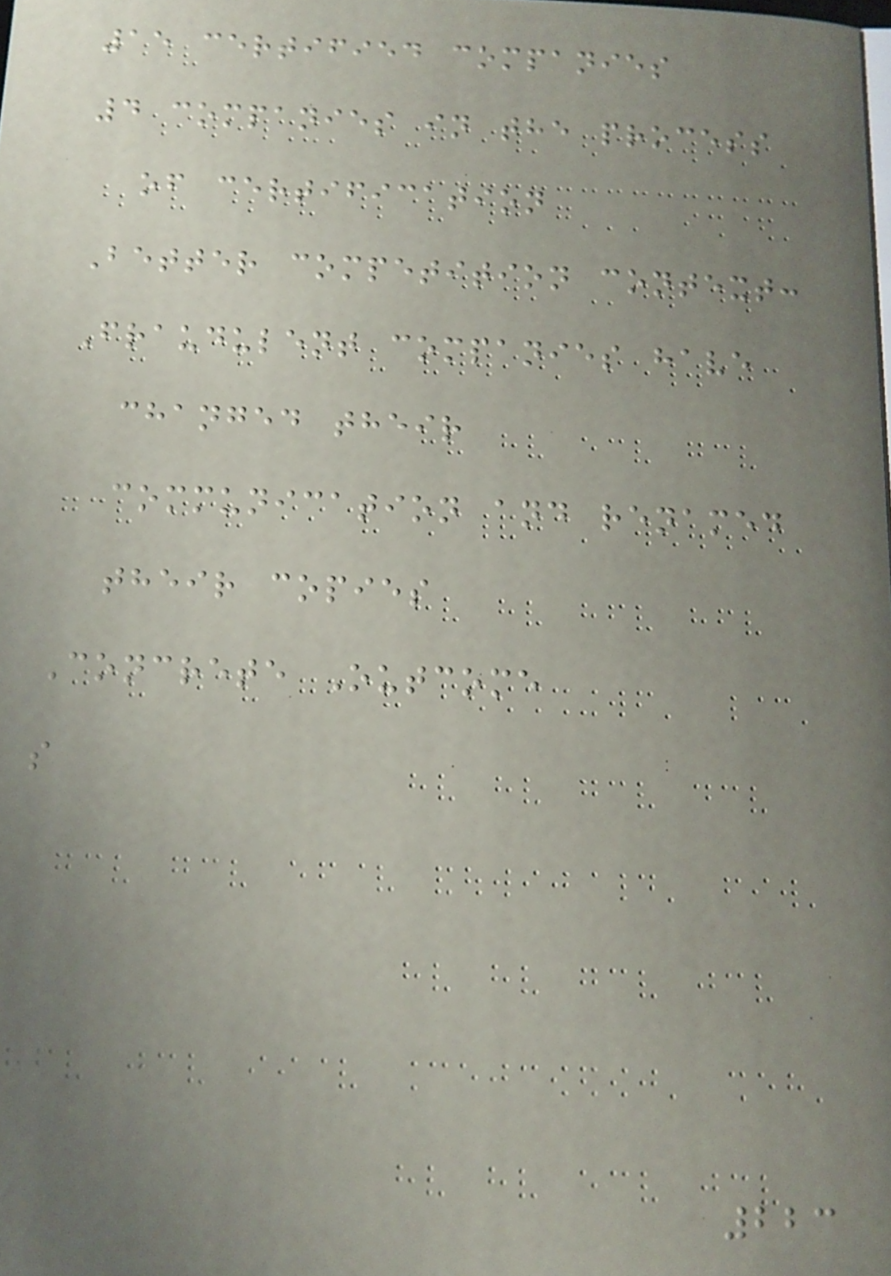15 certified companies
4 companies in the process
of certification
Better competition context:
Fraudulent companies have
changed their
communication and renamed
their copies
Concrete Outcome
s
223
